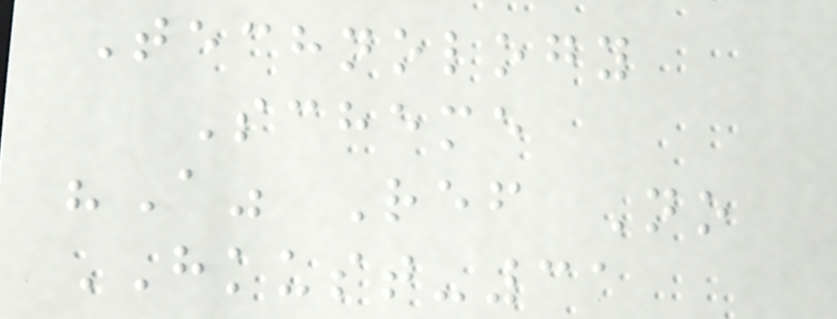Technology
Scheme
"A" Ref No
HKUST-31
